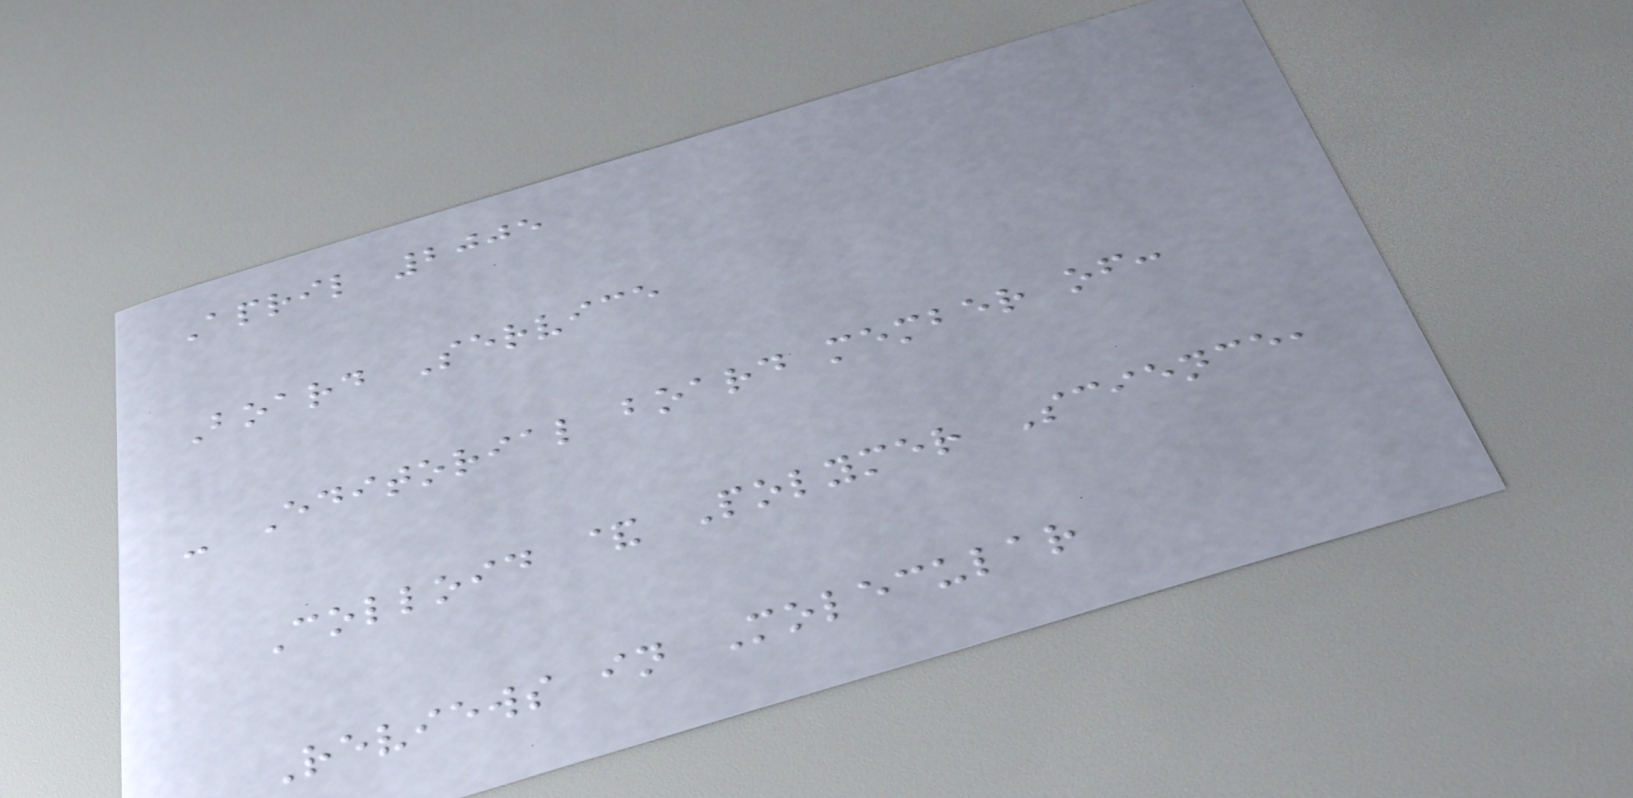April 2005
Board Service
- Editorial board member of:
Colloid & Polymer Science,
Reviews in Molecular
